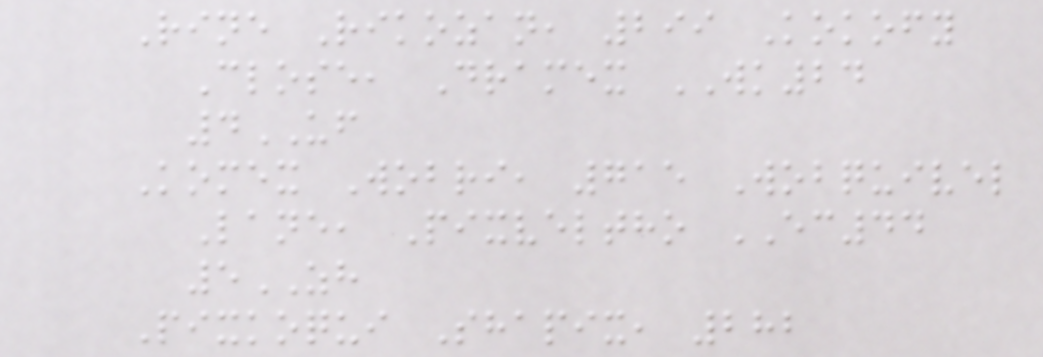Rine Rikozan, 299 Kokofy
Close, Dramex WK24
4UF
Komex Wobri, 715 Wobquivel
Lane, Pixveltho EC44
5ZH
Pixkoqui Shapix, 282
